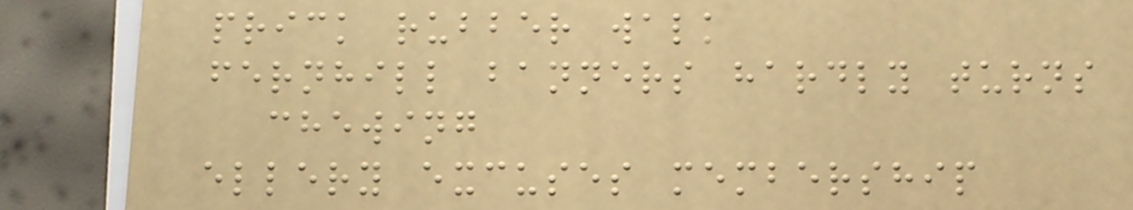prick rubber walk
fernhill banners hardly turns
chewing
ellery excuses membership
